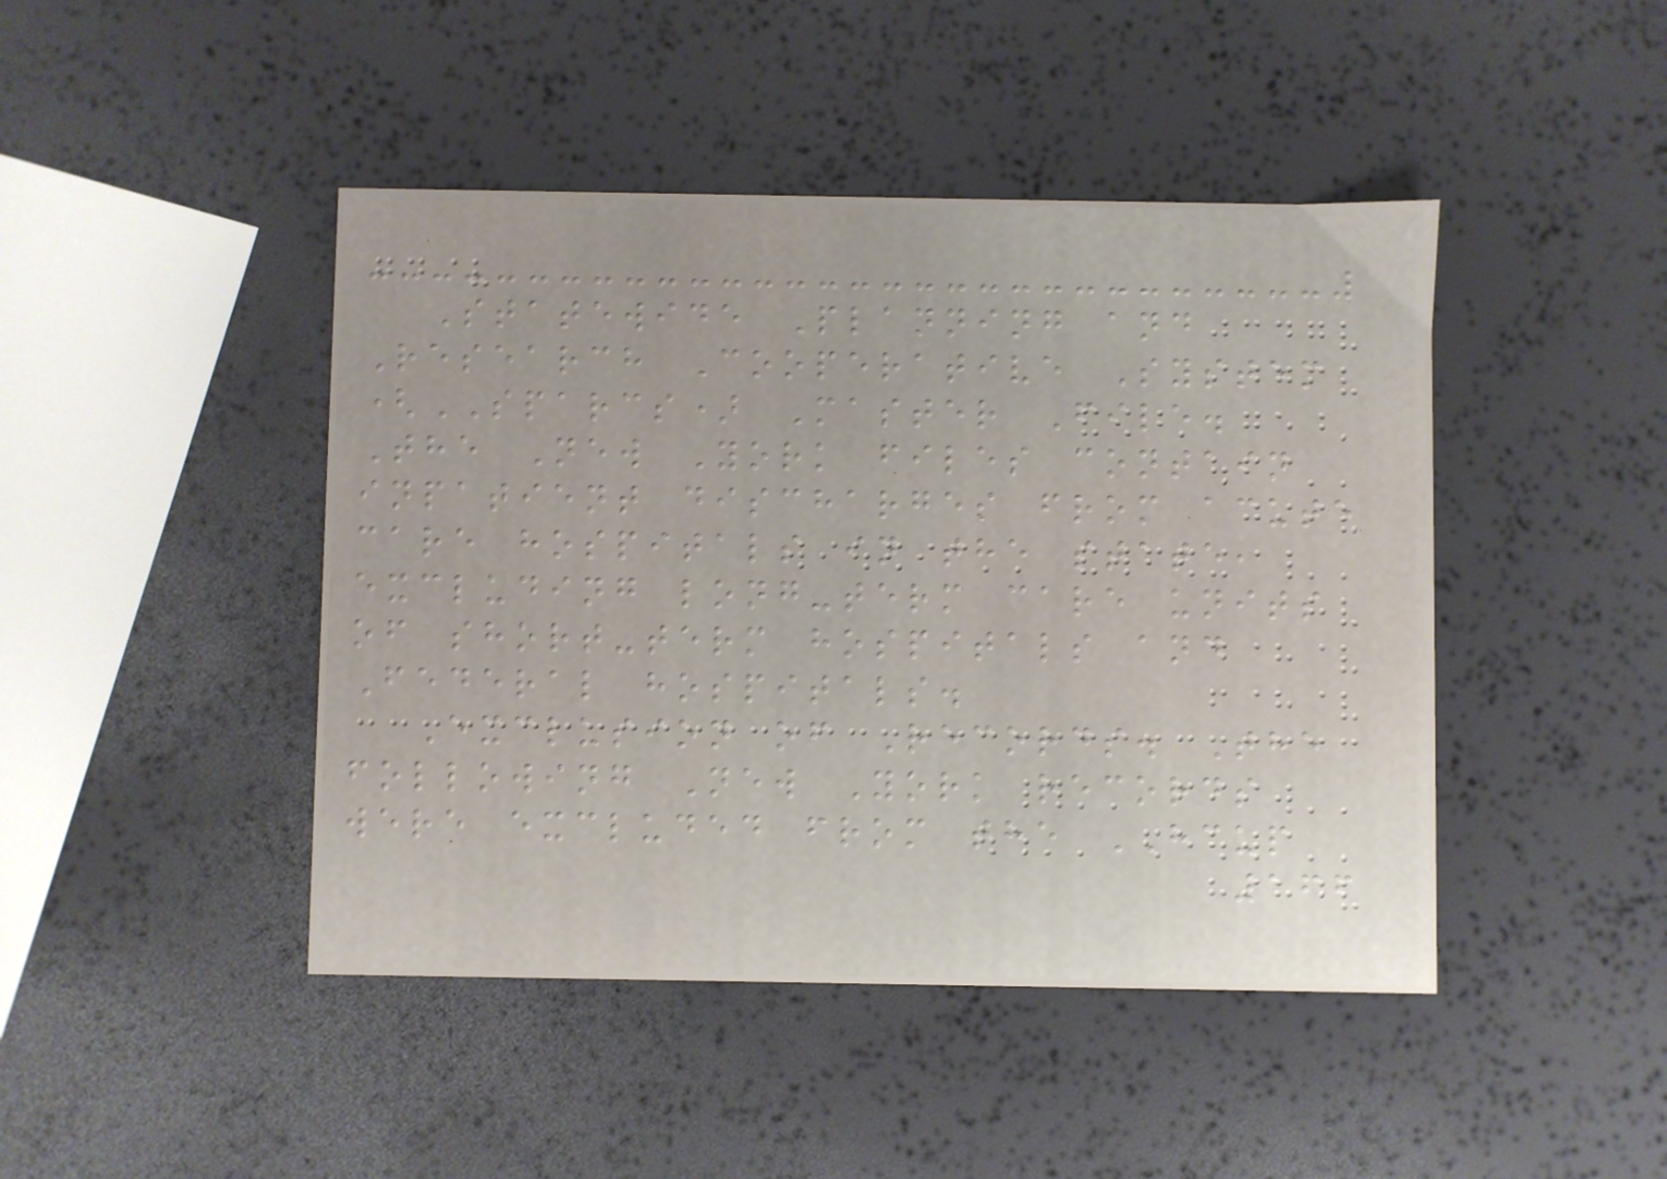Statewide Planning and
Research Cooperative System
(SPARCS) Master File.
The New York files contain
inpatient discharges from acute
care hospitals in the state,
excluding long-term care units
of short-term hospitals and
Federal hospitals.
Exclusion of Records. The
following New York records
were excluded from the HCUP
166
